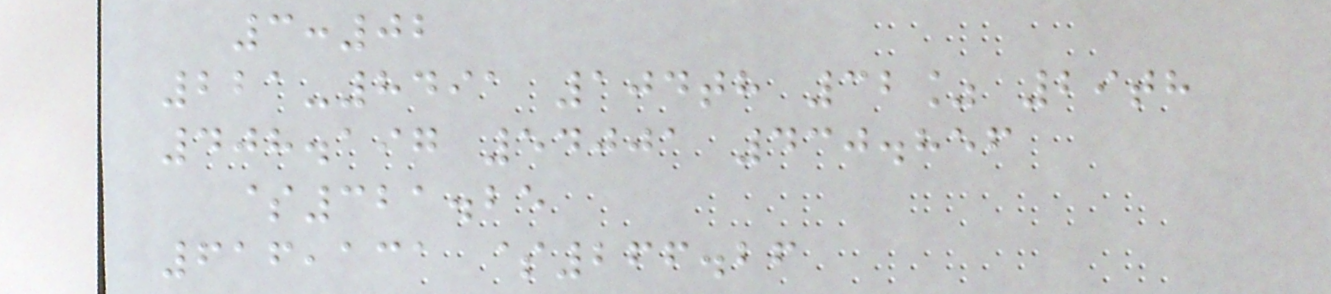3:02
221-8491 104th 32% 29th
408.197 54001 430.856
$321.25
616,131 $266.26
